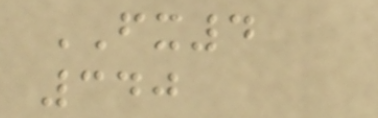FX4
340
